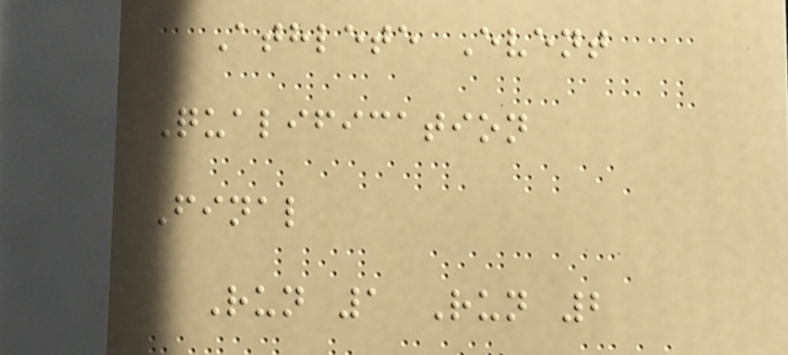Athlete Event
Qualification
Final
Run 1 Run 2
